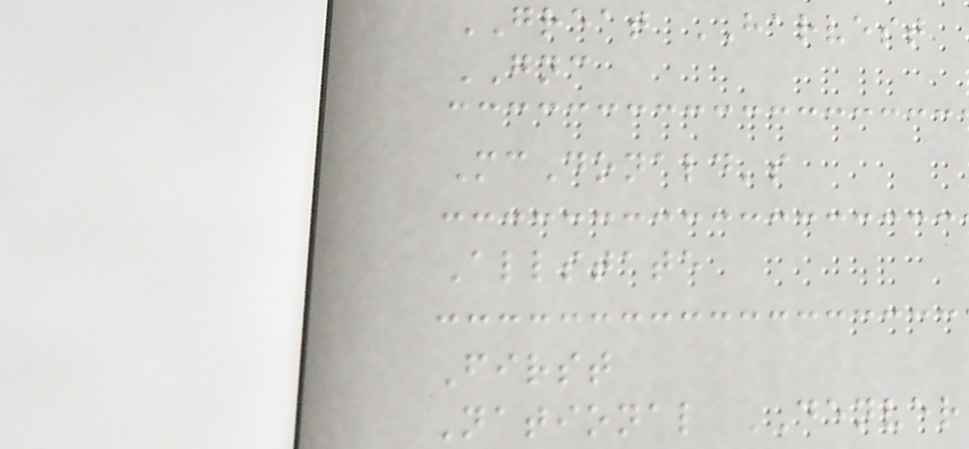GREAT HARVEST
GNC
McDonald's
Allstate
First
National DENVER
